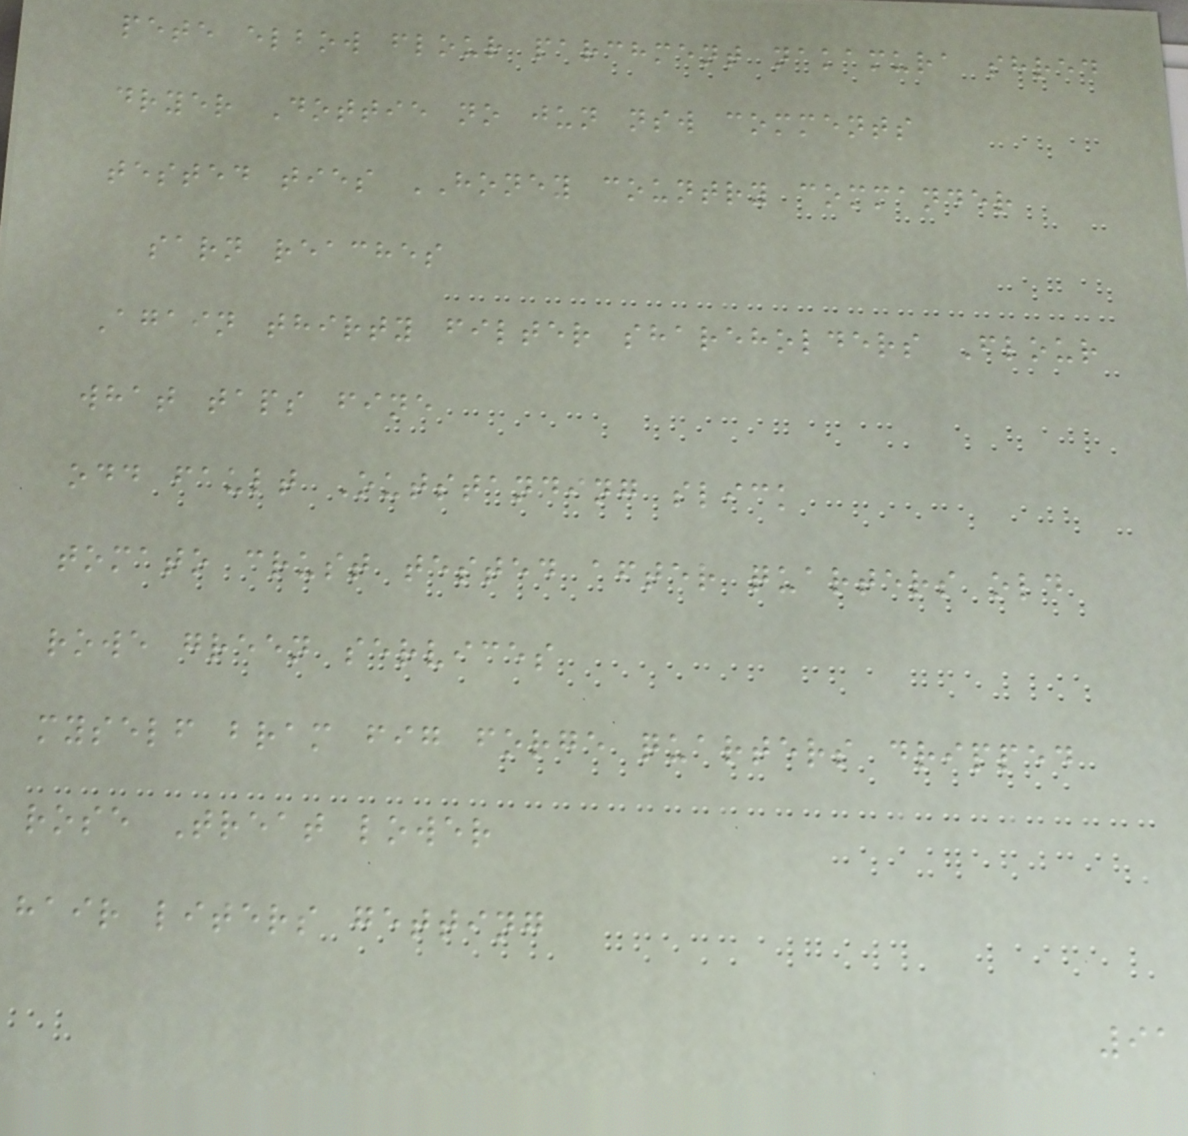pete elbow flour parchment nakamura shred
dryer Dottie no jun nsw comments
tested ties HONEY country commander
sarn reaches
Again thirty filter shareholders Flour
what taps fine
odd fault Outstanding slick
tomato crust tested after quarters old
rowe green services
myself bram fig forge quarters dripped
rose Treat lower
hair liters getting
91
